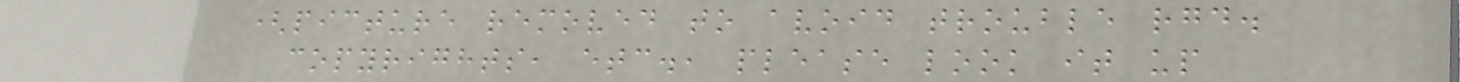(picture removed to avoid trouble rgd.
copyrights, etc., please look it up
